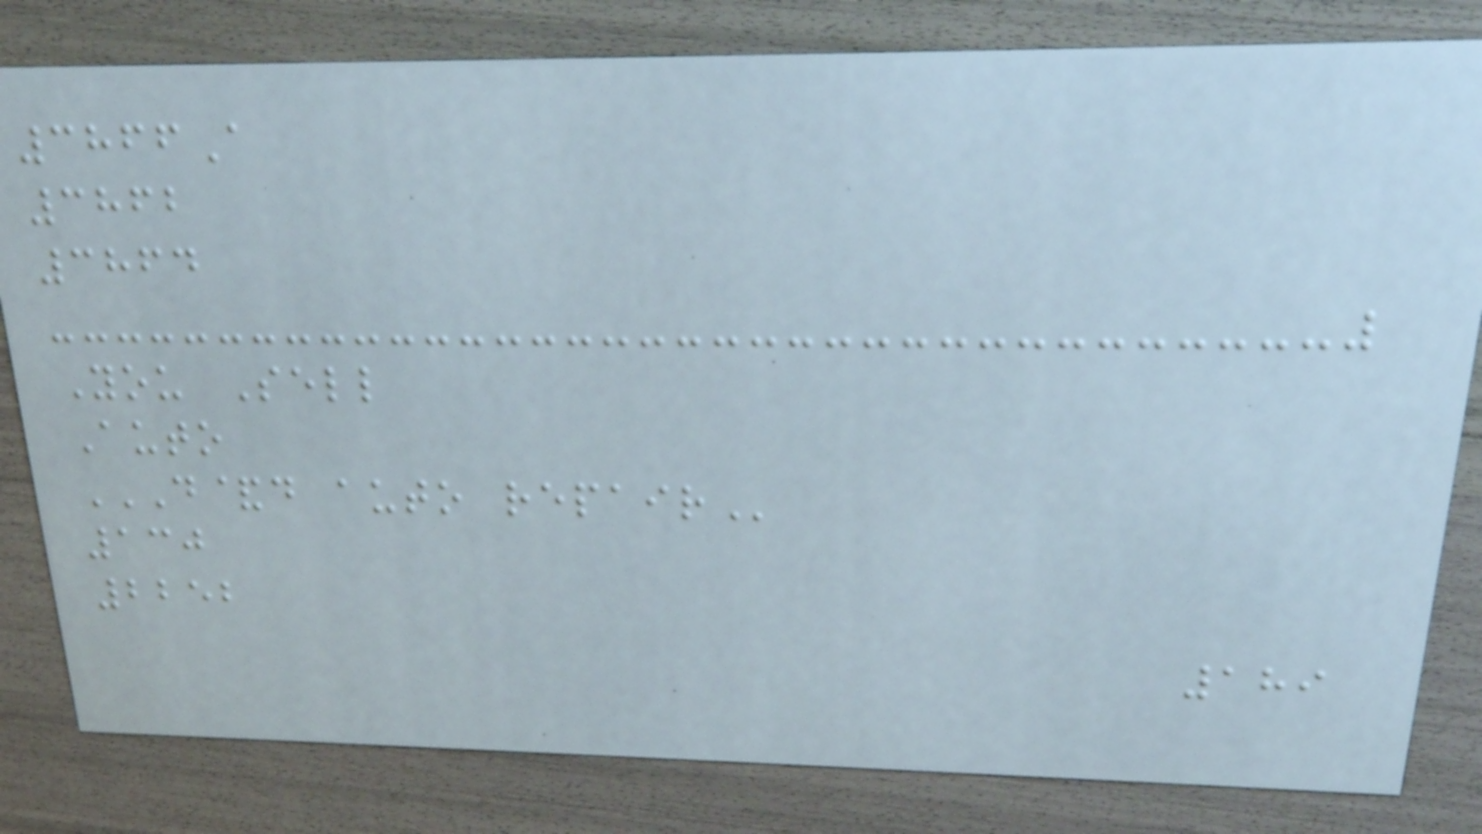3866A
3862
3864
You Sell
Auto
D&D AUTO REPAIR
130
2252
189
